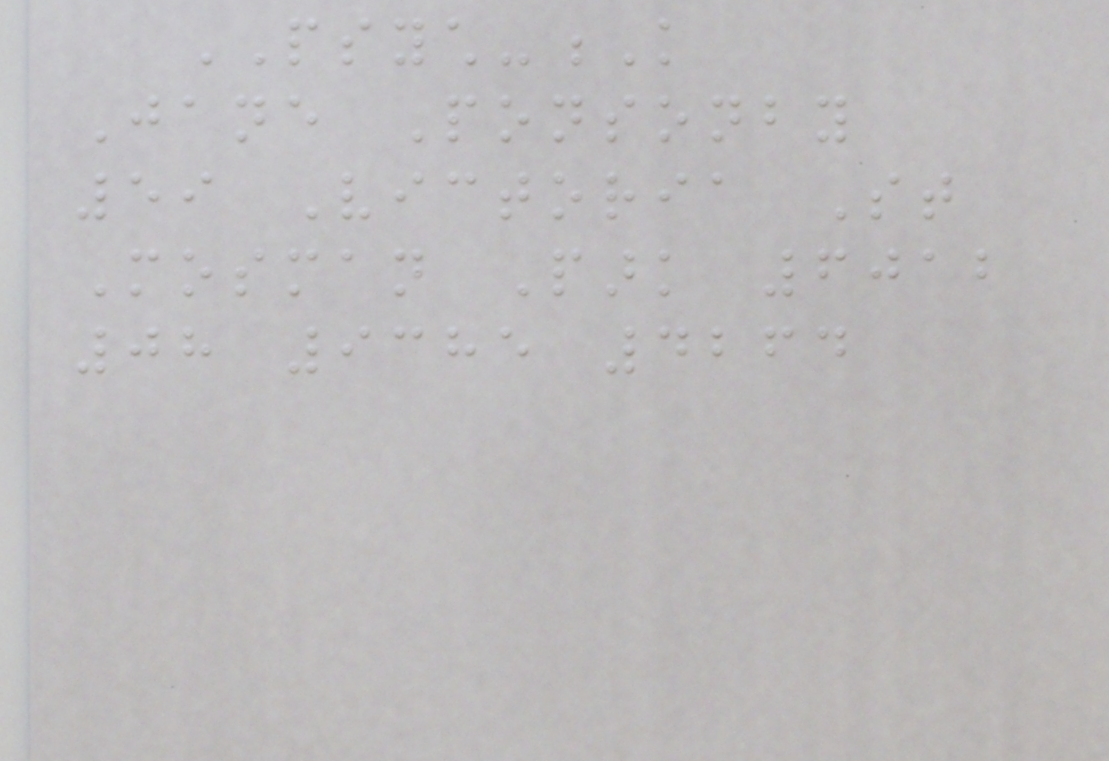PSYCH-K
Jane Ponsonby
59 Victoria St
Mosman Park 6012
08 9385 4264
